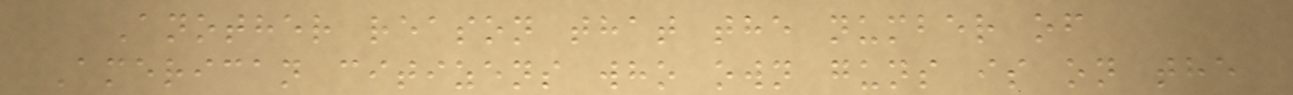Another reason that the number of
American citizens who own guns is on the
